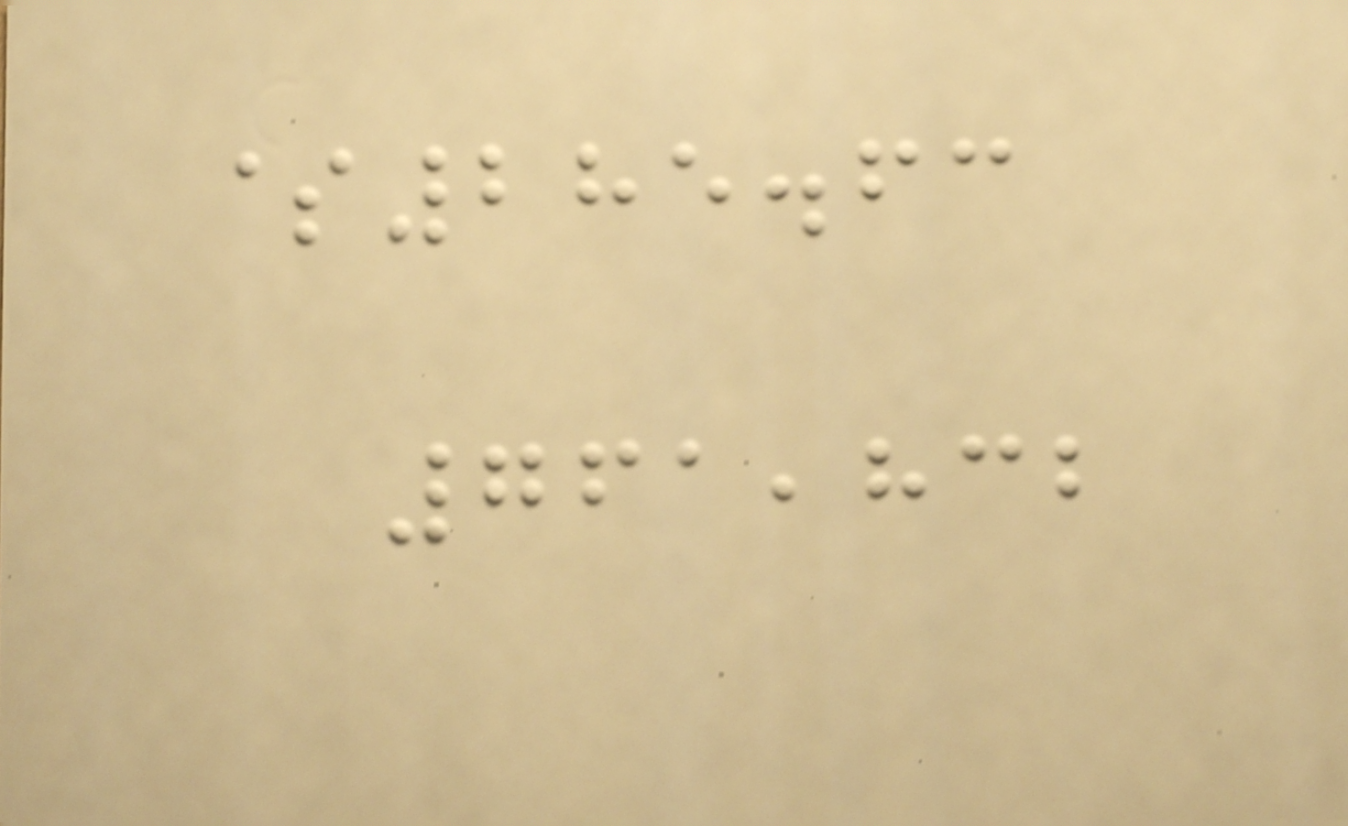$285.63
761,832
